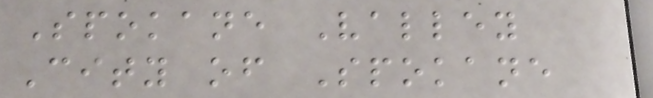Spokane Valley
City of Spokane
